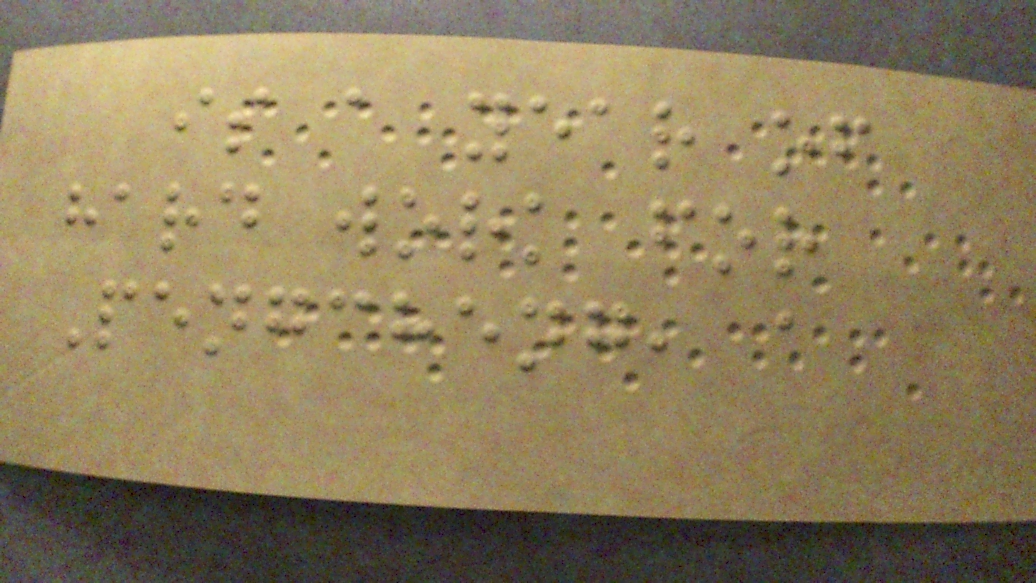is a year of
hard work for
Pengcheng, a
